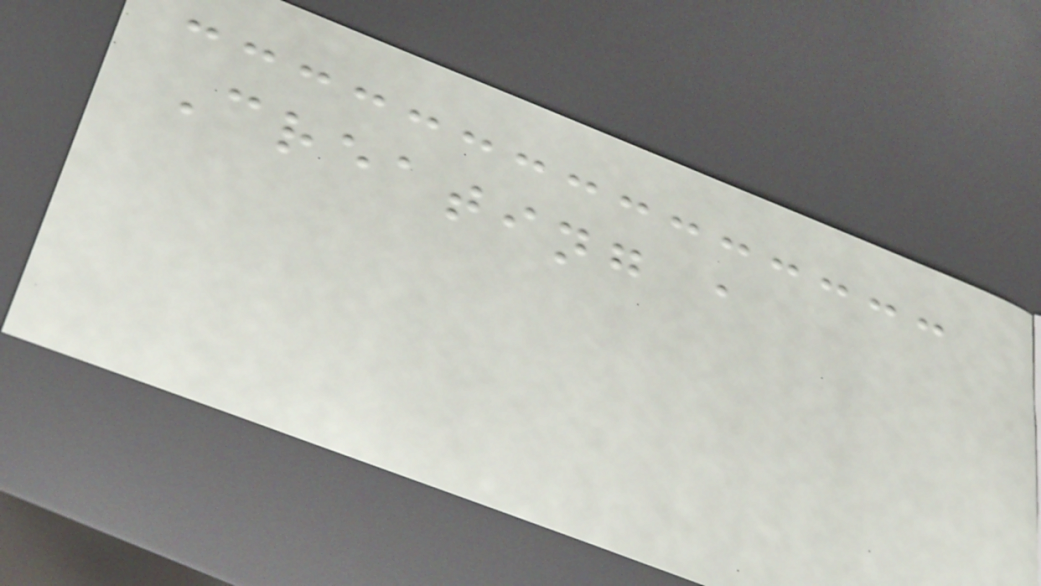Creating a
